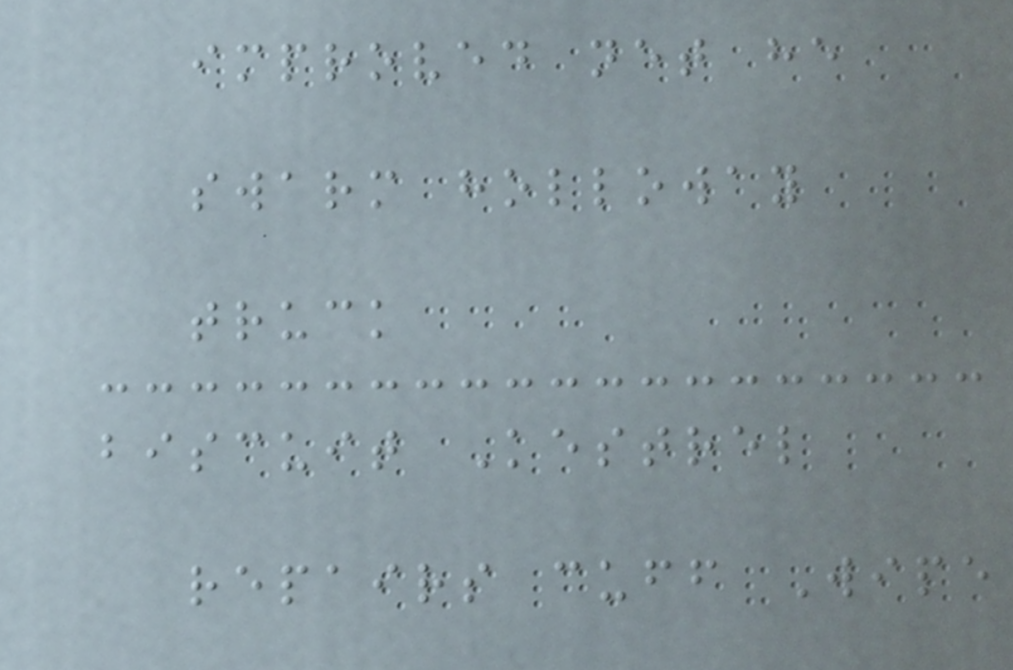improved net he
swarm holloway
truck
biscuit Kestrel
repairs cuff Wipe
